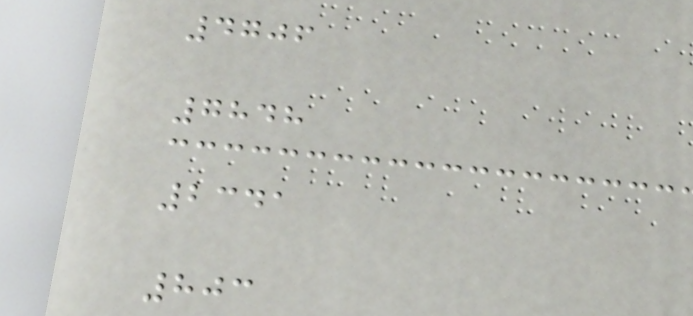4706
7848
2341
803
